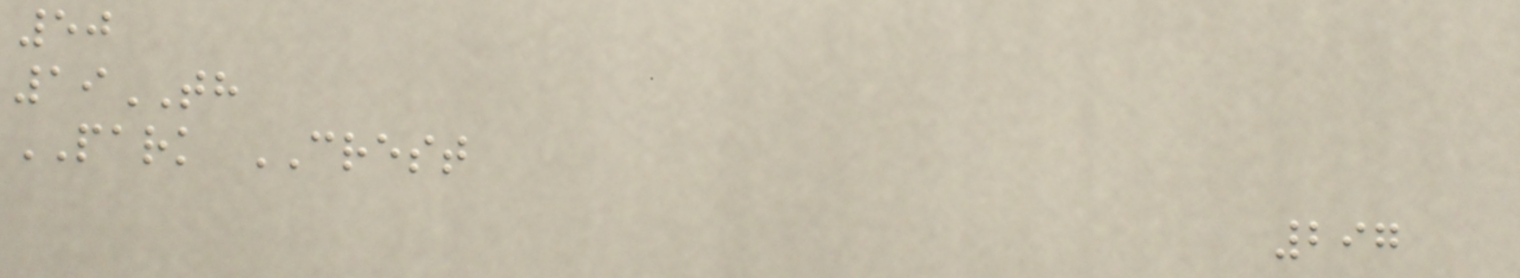50
19TH
PARK CREST
297
